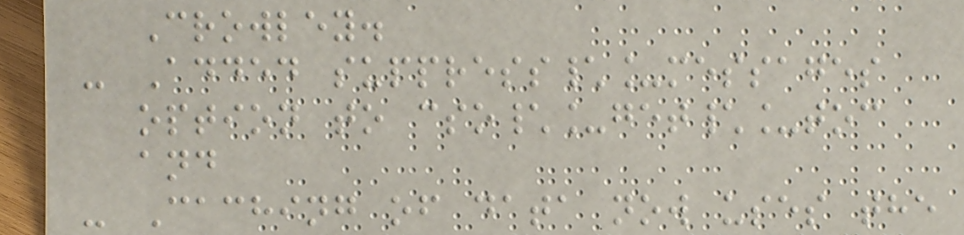Crowley.
- Added suppress\_messages
option to cso\_get\_toc
and
- Caching of data now uses the
